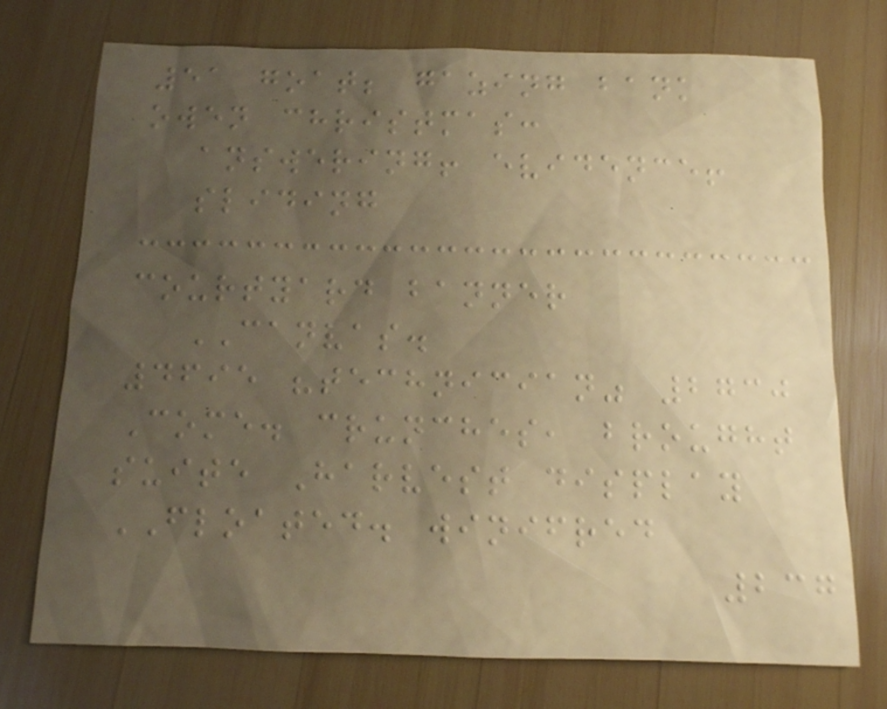51 goat; gazing bank
owen christmas:
answering! evidence!
sliding
courtyard banner
CANVAS.
4695 "technician" 2730
Come. crunches, brought
suite Harvest display
FLOATED. winifred
237
